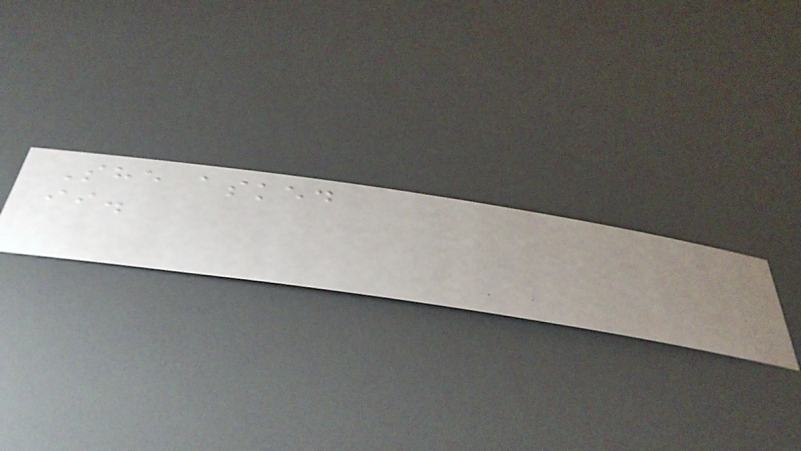She asked
ii.
